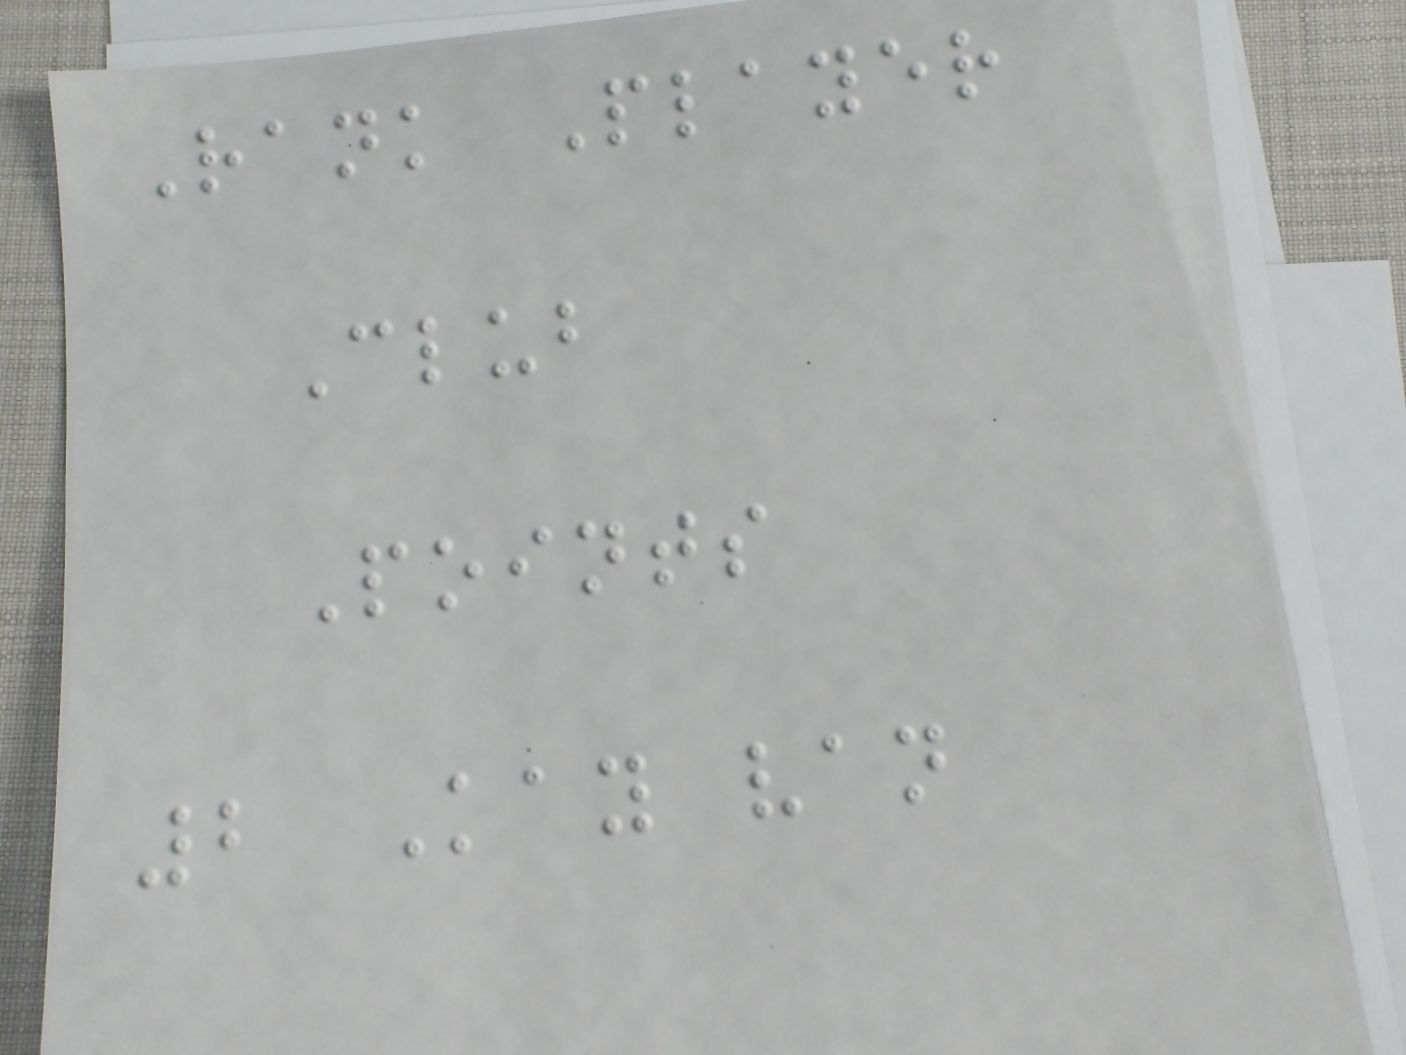Rank Player
Club
Points
2 Kay van
